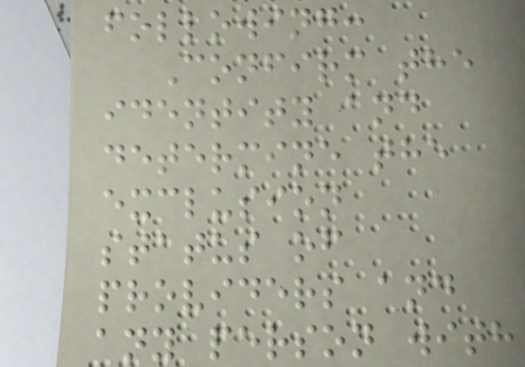following:
Confirm the
identity and
determine the
exclusion
status of
providers and
any person with
